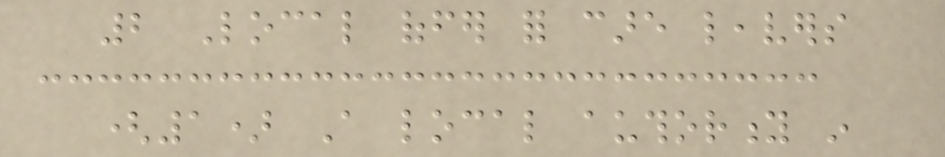2 Local offer for care leavers
(1) A local authority in
